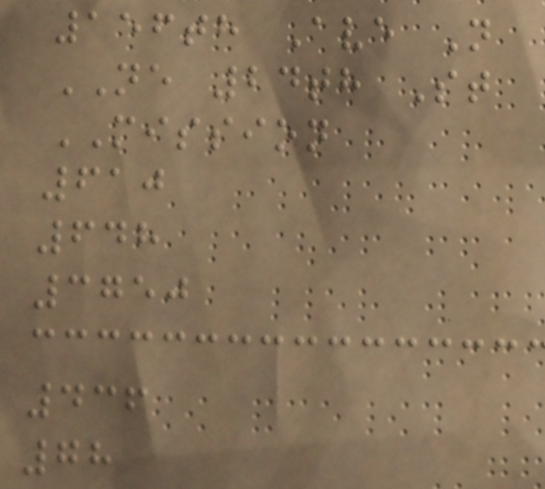156th Ave N
NE 24th St
MISSION
610
648
3750
436
78
